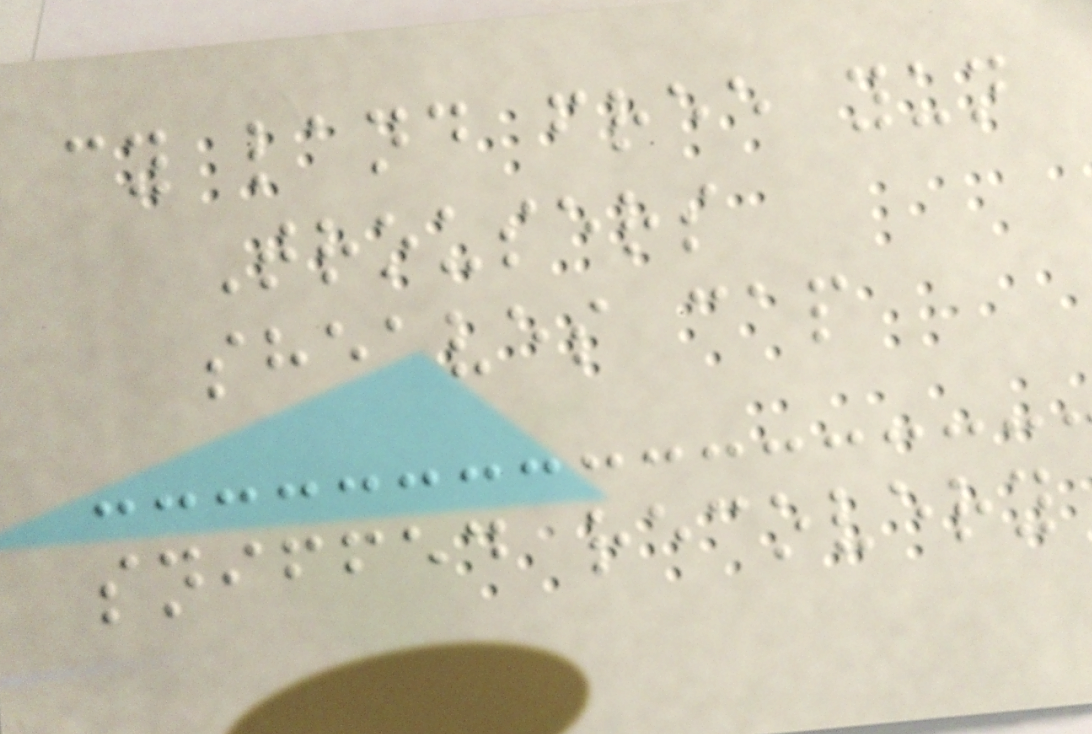cy land free yun
Trousers
sheaves cap
sniffed recovery
